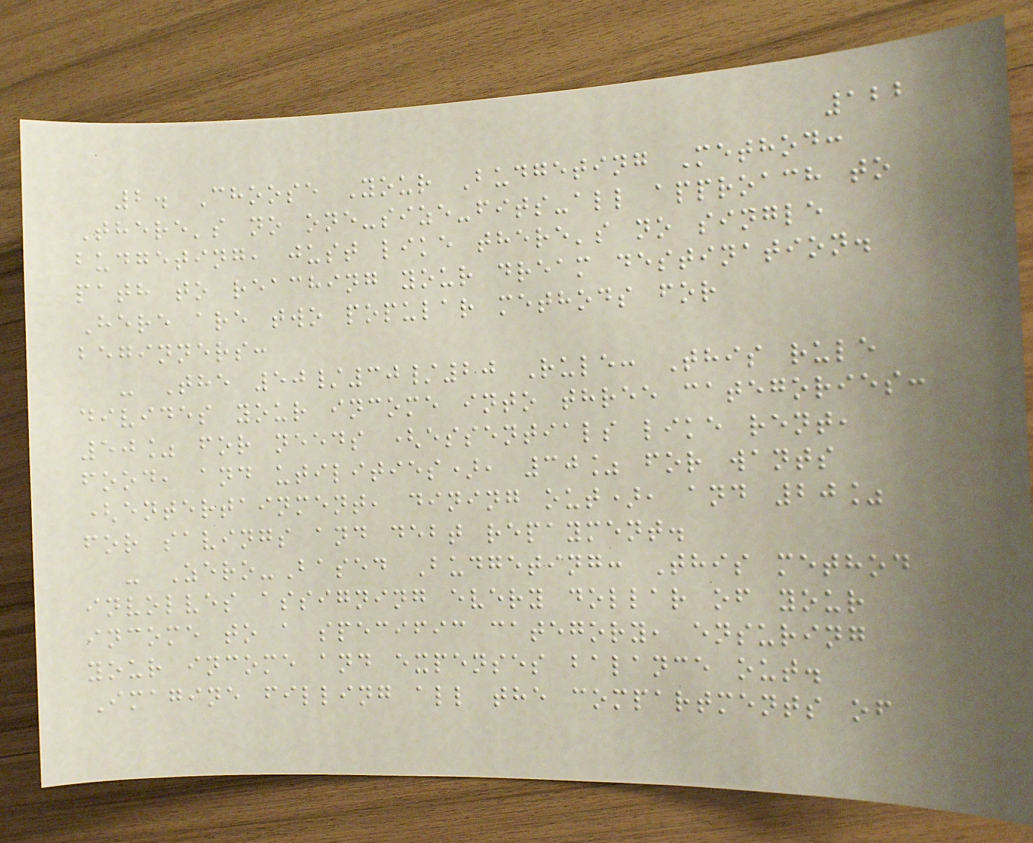122
2. Choose Your Budgeting Method:
There's no one-size-fits-all approach to
budgeting, just like there's no single
path to reaching your dream destination.
Here are two popular methods for
beginners:
- The 50/30/20 Rule: This rule
divides your income into three categories:
50% for needs (essentials like rent,
food, and utilities), 30% for wants
(entertainment, dining out), and 20%
for savings and debt repayment.
- Zero-Based Budgeting: This method
involves assigning every dollar of your
income to a specific category, ensuring
your income and expenses balance out.
Imagine filling all the compartments of
